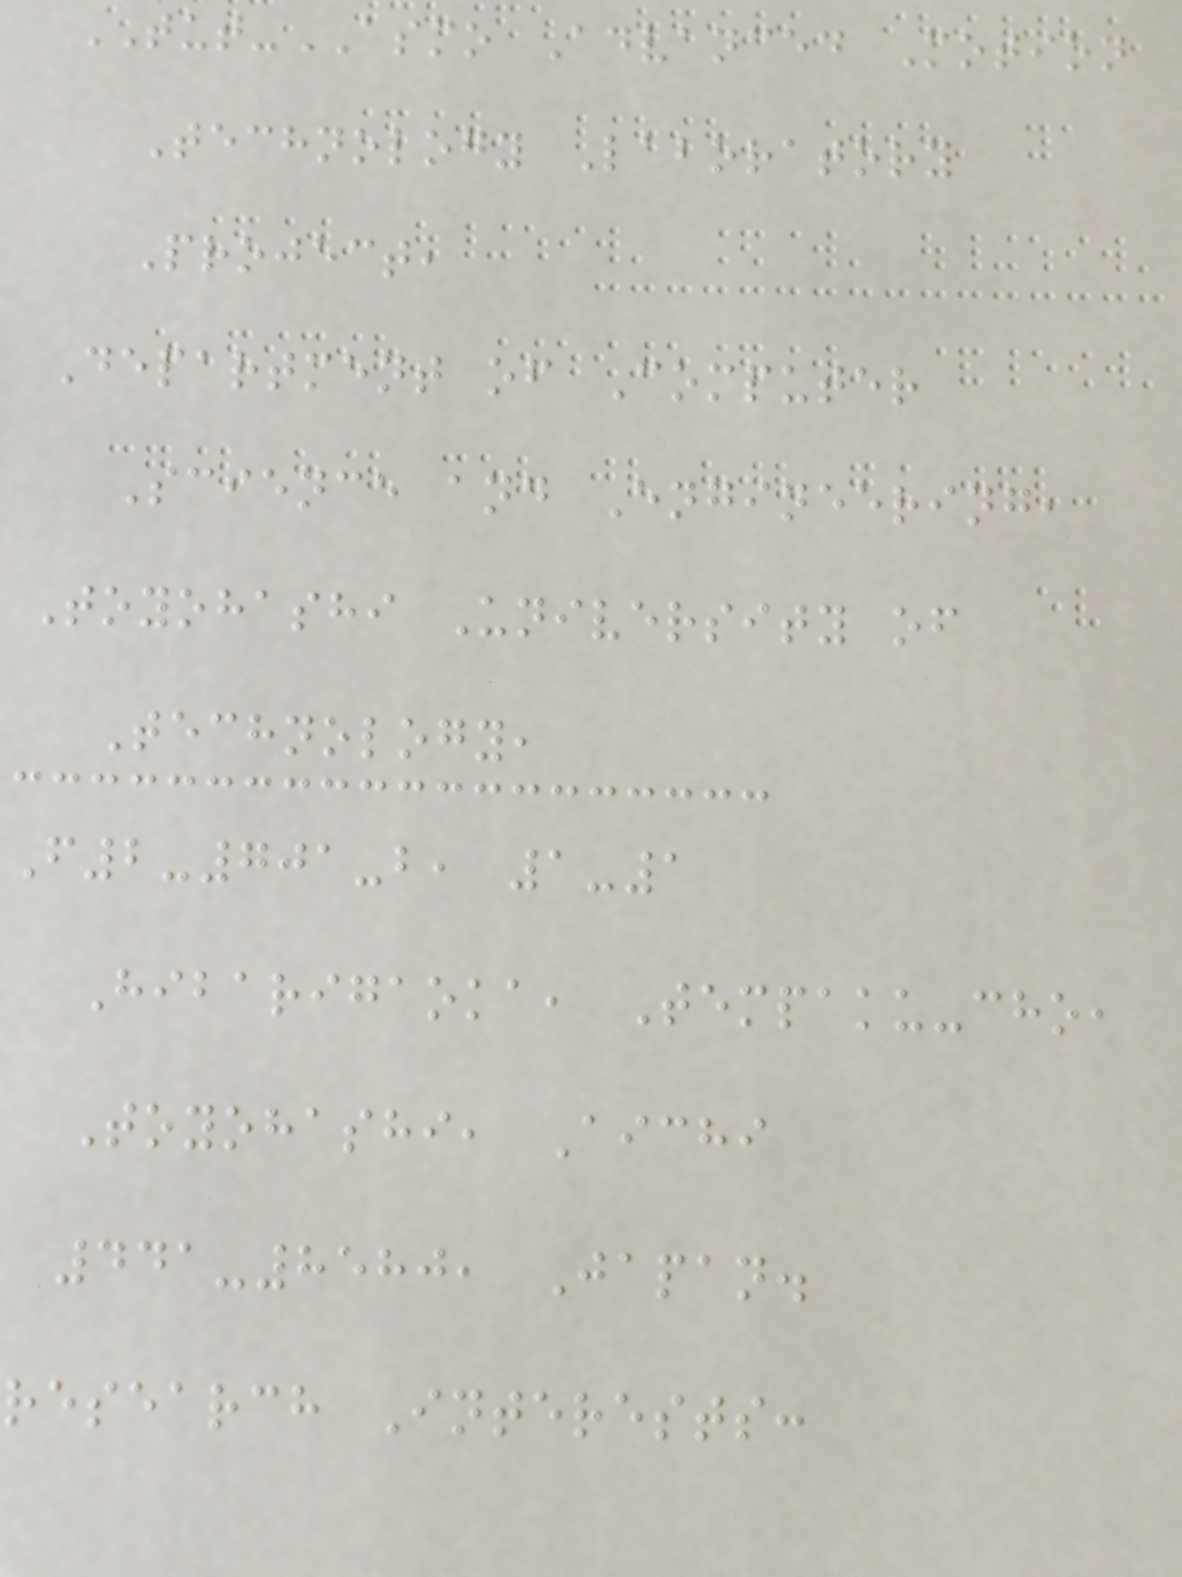TUT-ASMO Advanced Motion
Technology Laboratory
Project,
Department of Computer
Science and Engineering,
Toyohashi University of
Technology,
F2-701-b, 1-1
Hibarigaoka, Tempaku-cho,
Toyohashi, Aichi
441-8580, Japan.
research Interests:
